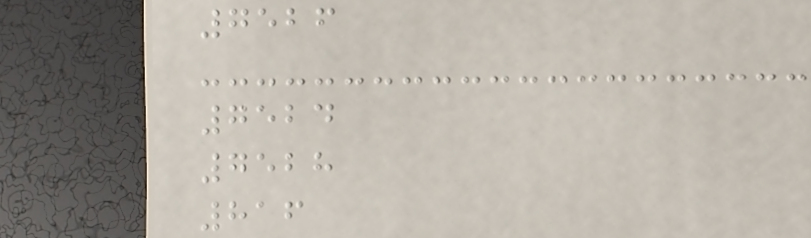7526
7524
7528
816
